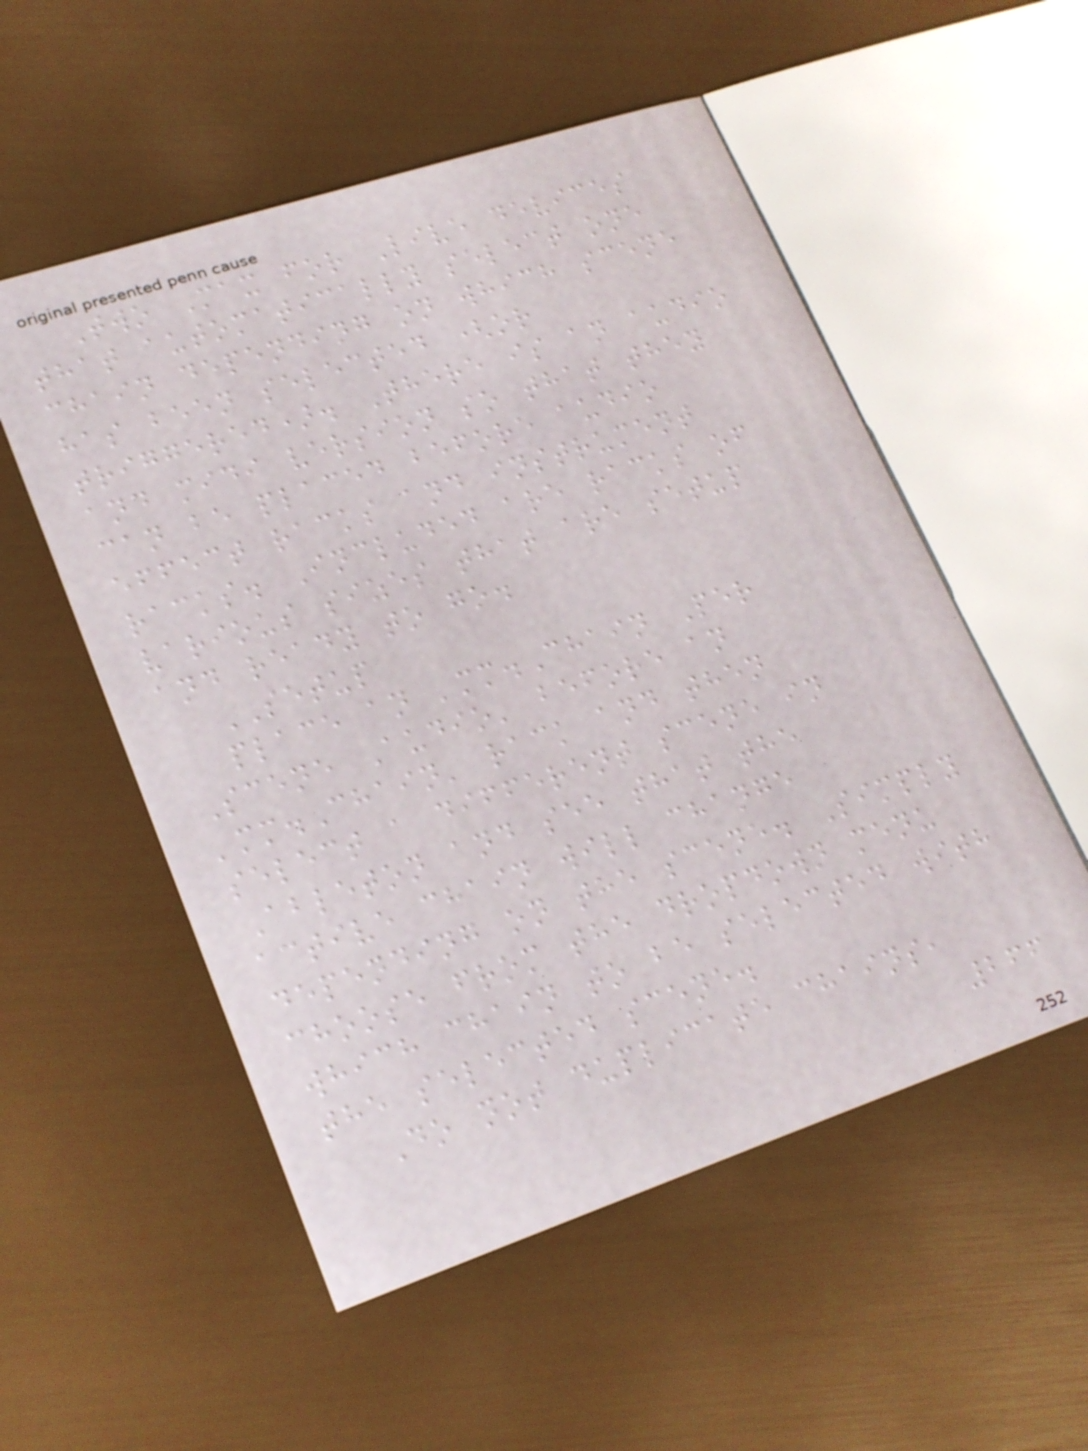Two Max for Live devices
that automatically select one
chain depending on which scene
has been selected (or
triggered). There is an audio
and midi version so that they
can be placed before audio
effect racks and instrument
racks. Included are racks of
various sizes that are setup
and ready to go.
SETUP
place an 'mm.Chain Per
Scene Audio' before an
'mm.Chain' rack and then
select a different scene in
Ableton and see that the
active chain will change
depending on the scene. Simply
choose from the dropdown menu
which chain to be selected with
the selected scene.
Do not duplicate chains,
266
